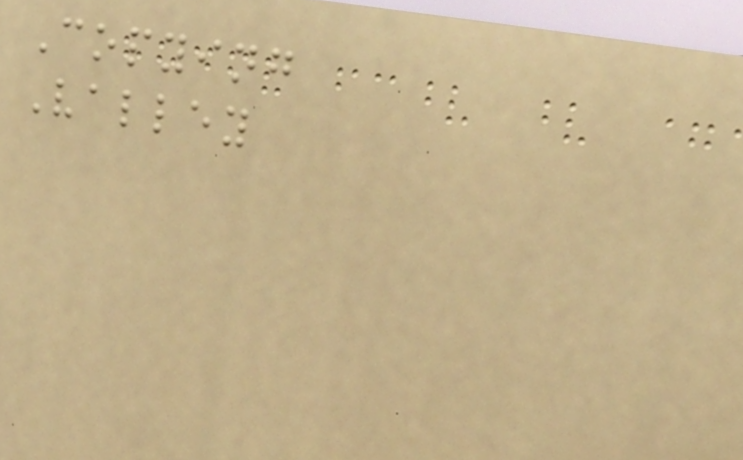Copying
Valley
